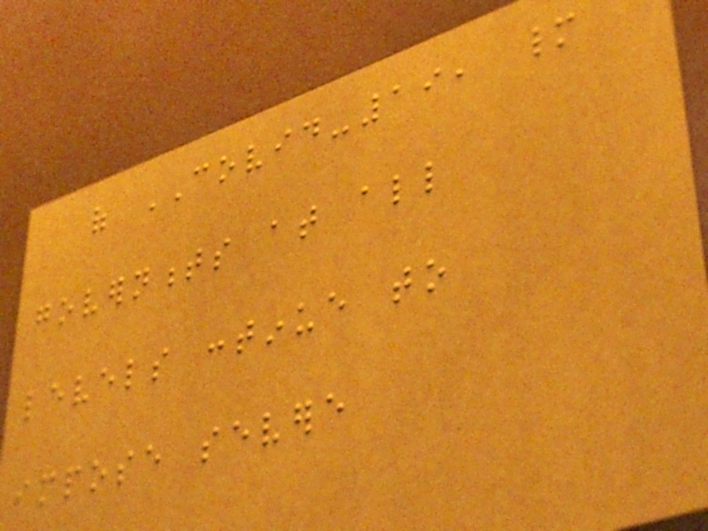of COVID-19, many
governments at all
levels continue to
impose severe
